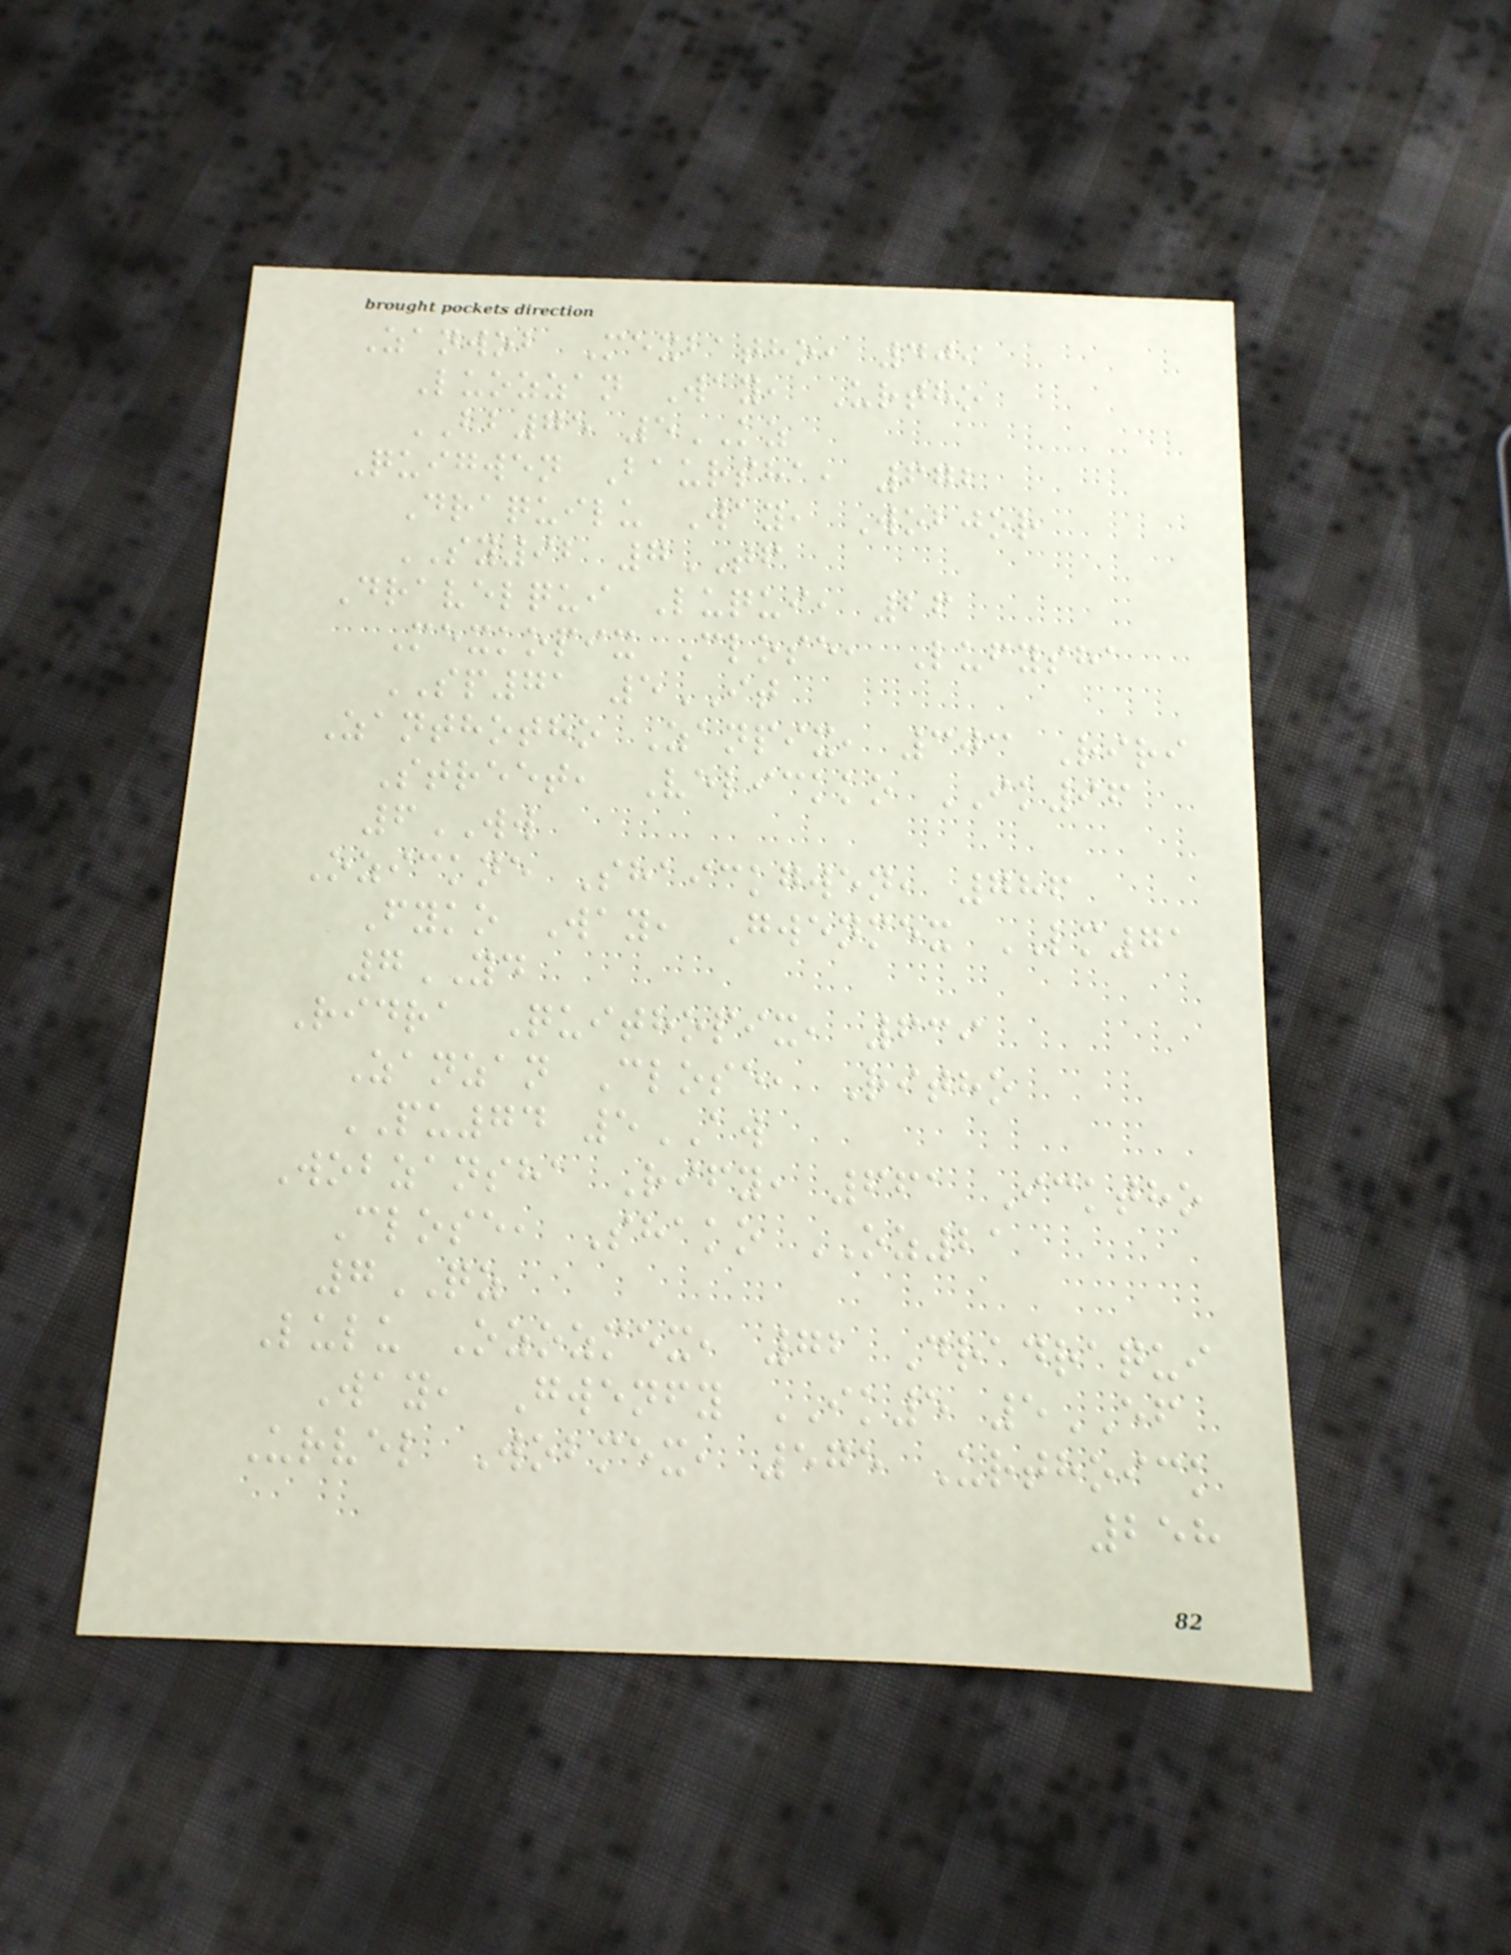Zanwob Mexbatho, 409
Luozzan Way, Urtho
BB75 5KZ
Quigwen Baursha, 672
Draquilu Way, Wobjor
SY92 7TF
Dravelqui Luqui, 26
Mexkopix Close, Lufysha
SP71 5IT
Zanthotho Zanpix, 303 Riri
Street, Velickko IK96
6WW
Ozickne Shaickgwen, 786
Fyko Way, Gwenmex LM71
7YD
Ridra Quithopix, 639
Zanzan Close, Ritho
PU74 5AW
Wobzansha Rify, 661 Icktho
Close, Shako OZ21
7QZ
Lulu Ozozmex, 72 Dradraqui
Way, Gwenfy IK5 5EF
Urvel Wobmex, 575 Urthoick
258
